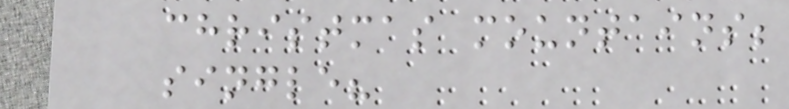christmas mountains;
single?
